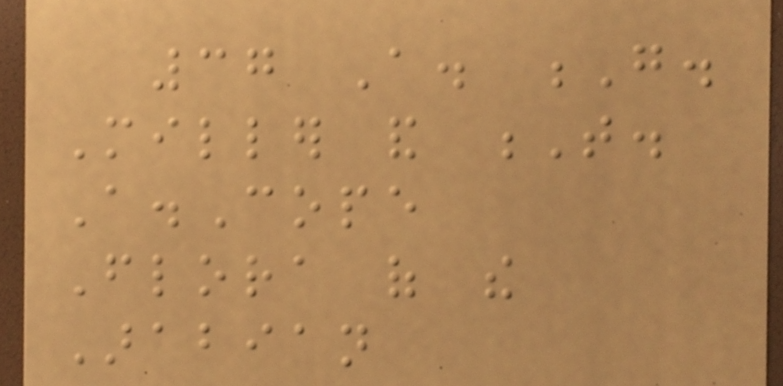37 A. G.
Miller and T.
A.Cope
Flora of the
Arabian
